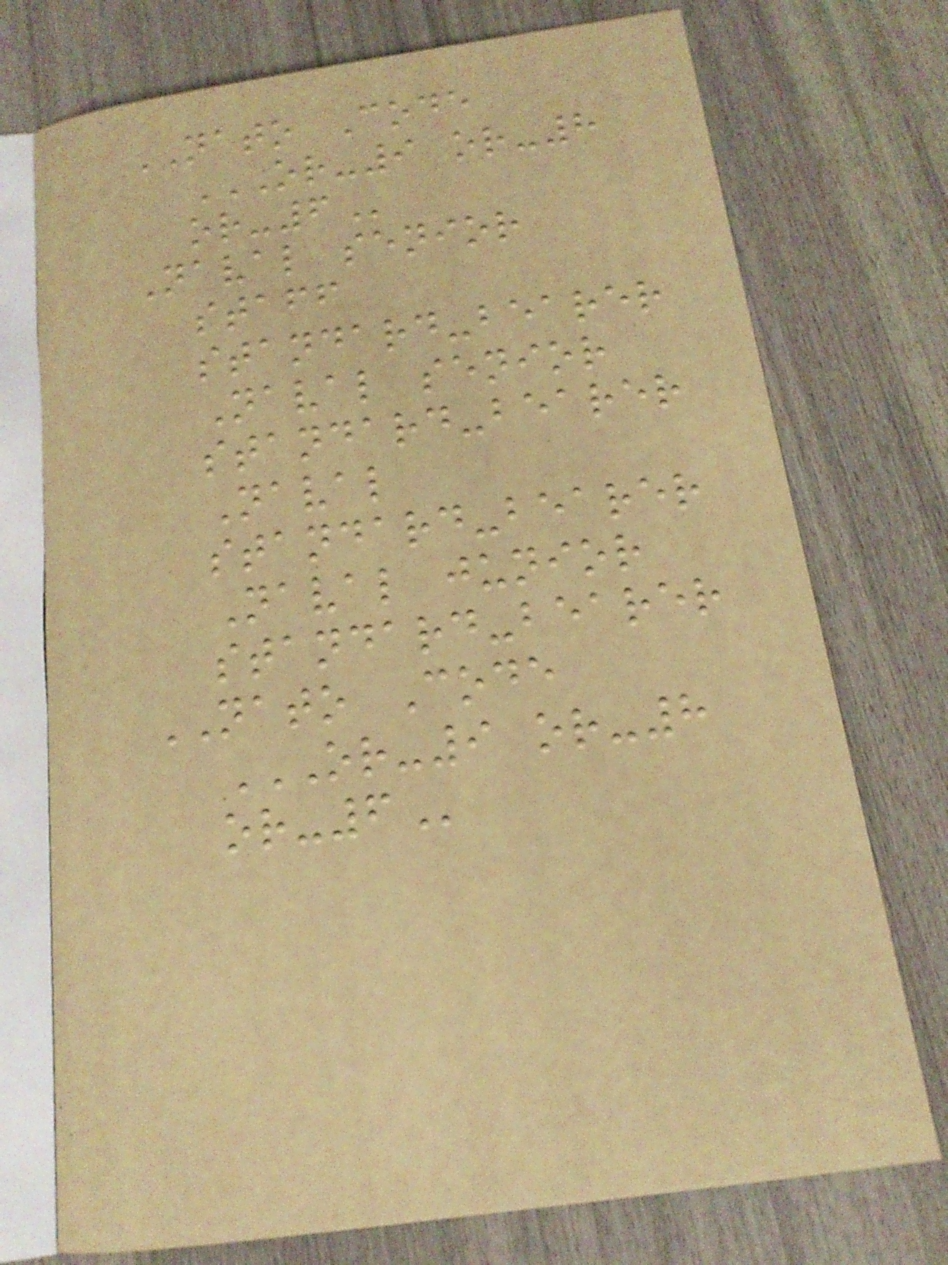NATO Code
OR-9 OR-8
OR-6
Naval senior
staff
standard-bearer
Naval senior
standard-bearer
Naval
standard-bearer
Naval junior
standard-bearer
NATO Code
OR-9 OR-8
OR-6
